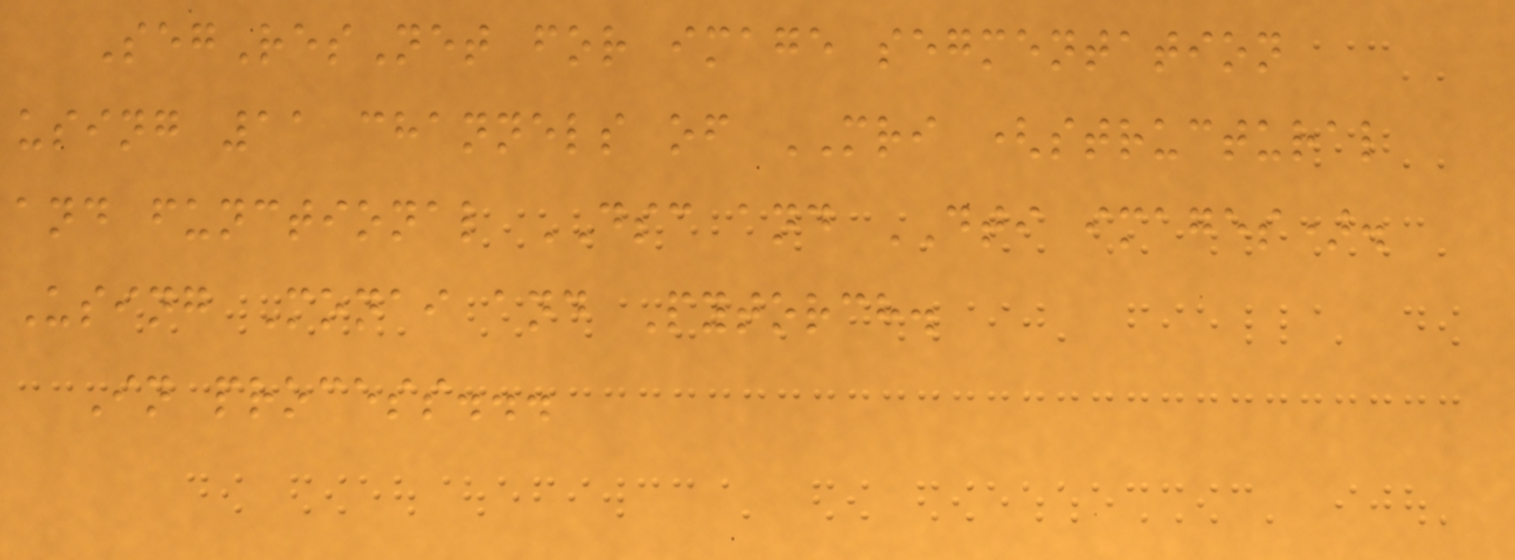SegResNet for image segmentation
using 11 channels of MRI (structural
and functional DSC and DTI images).
Using Monai and Pytorch.
In process...
